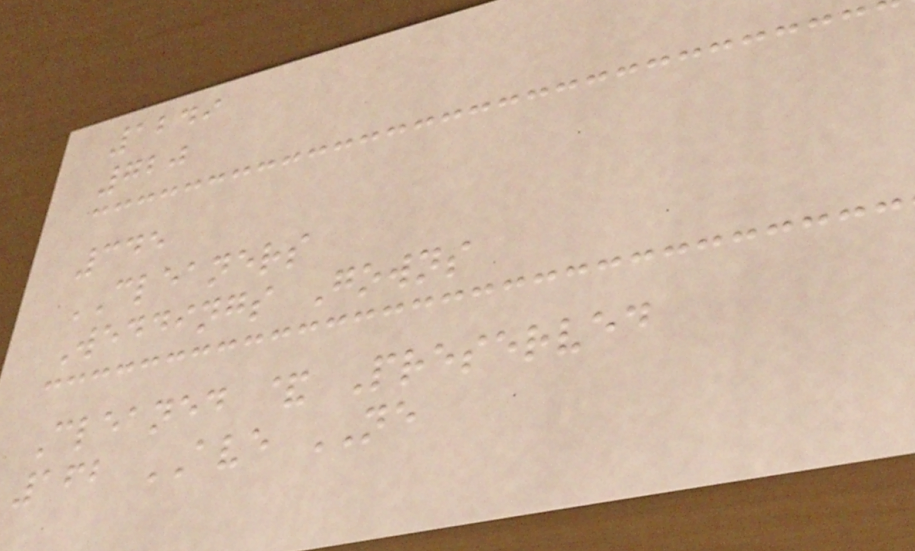1249
720
345
CLEANERS
Weddings Gowns
Cleaned & Preserved
162 AVE NE
